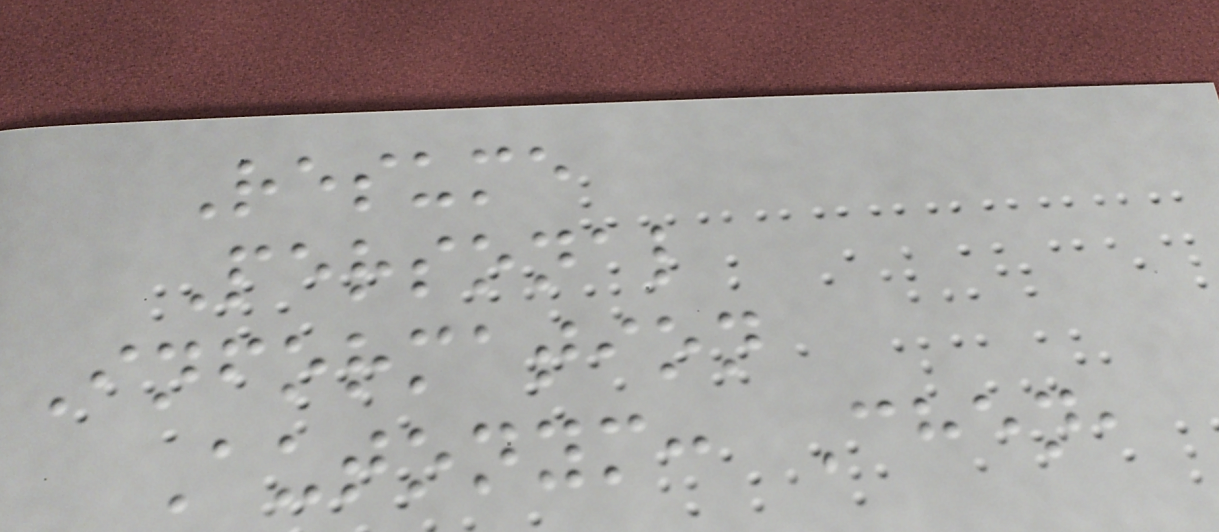Resume
Personal
Information
Autonym: Chen,
